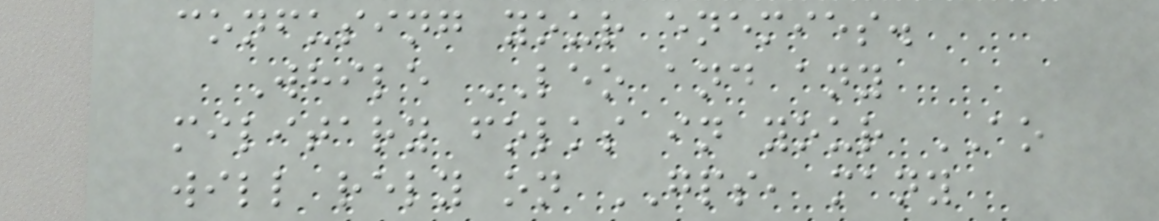confusing your enemies.
While LEO and any
military folks in your AO
will rely on GPS, many
